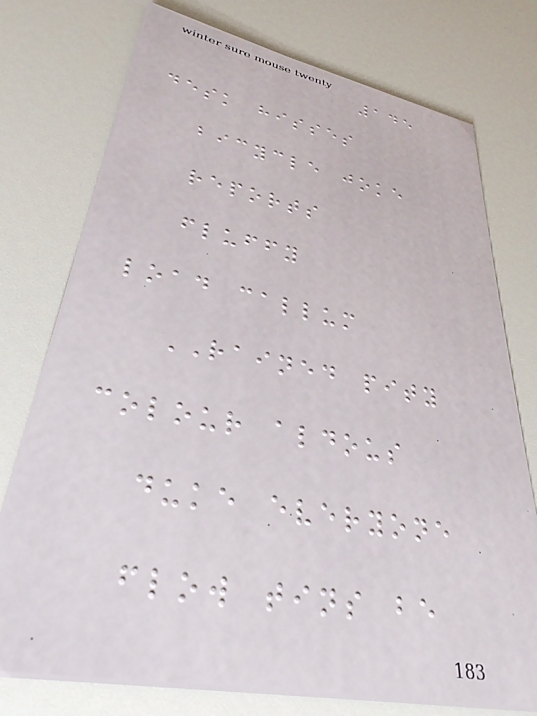145
desk hisses
bicycle joke
reports
fluffy
load callum
RAINED pity
colour aldous
duke everyone
flow tins be
